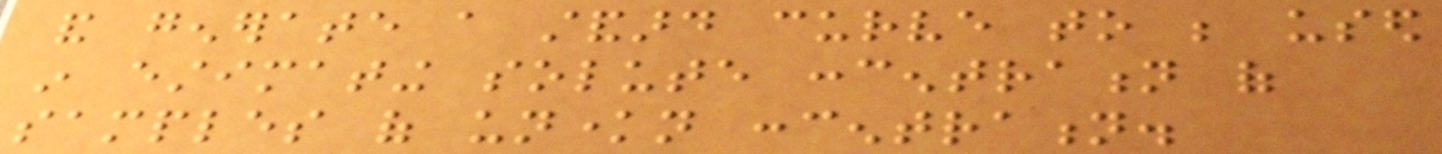and generate a standard curve to be used
in estimating solute concentration of
samples of unknown concentration.
